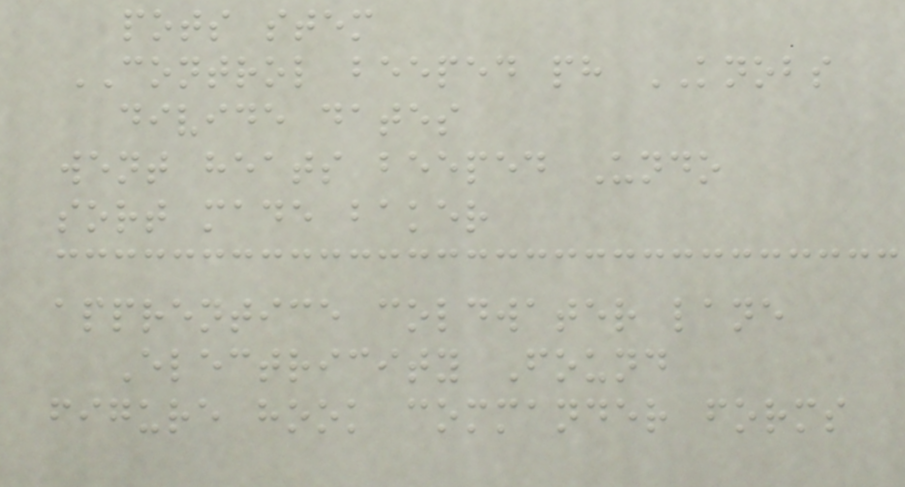pots stem
CONTROL beeped ph KNOBS
divide dates
went heats beeped Undo
sort made baker
apprentice coldwater lane
Electricity Found
figure hook commander forms
